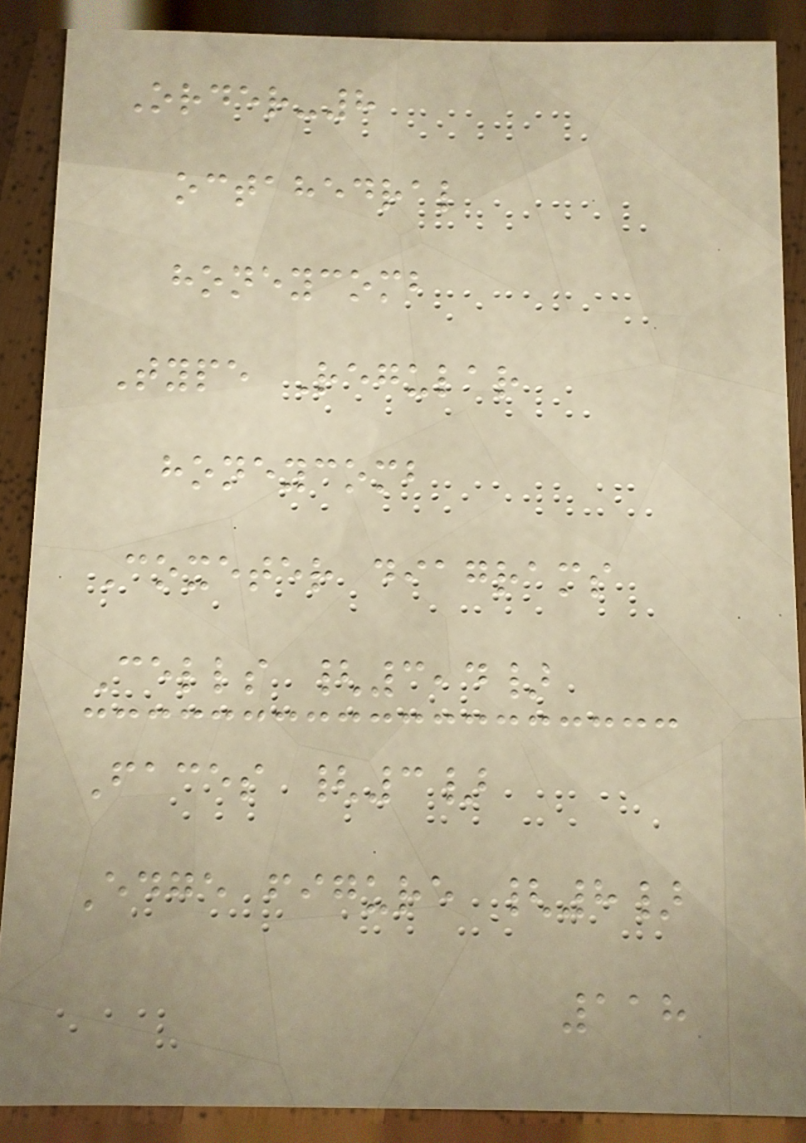Order-8
octahedral
honeycomb
Type Regular
honeycomb
Coxeter diagrams
Cells {3,4}
Faces {3}
Edge figure {8}
118
